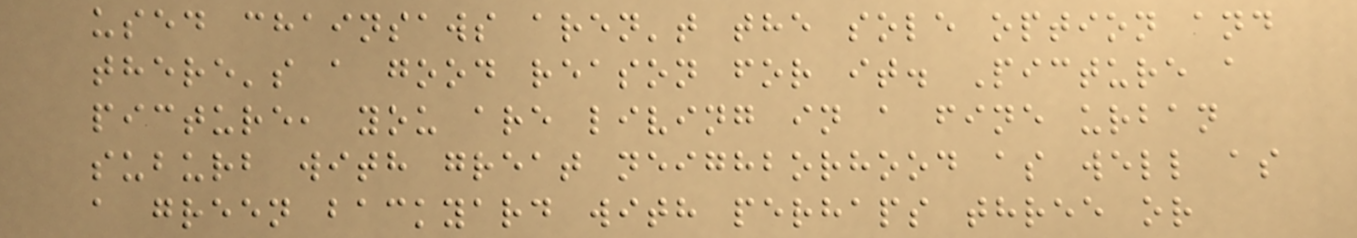used chainsaws aren't the sole option and
there's a good reason for it. Picture a
picture, you are living in a fine urban
suburb with great neighborhood as well as
a green backyard with perhaps three or
